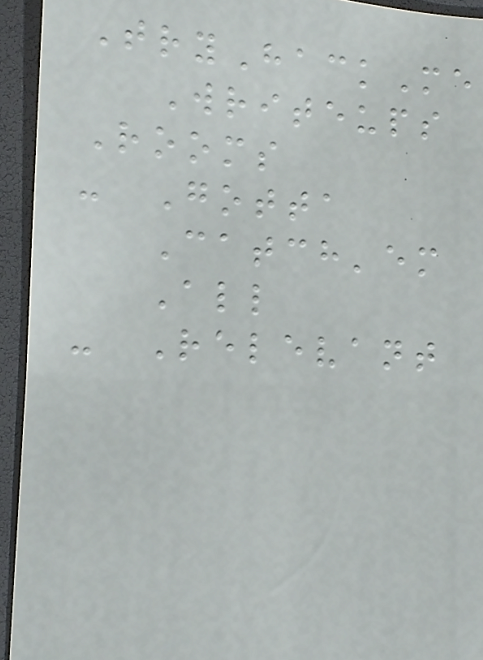TryHackMe
Writeups
Rooms
- Gotta
Catch'em
All
- Relevant
